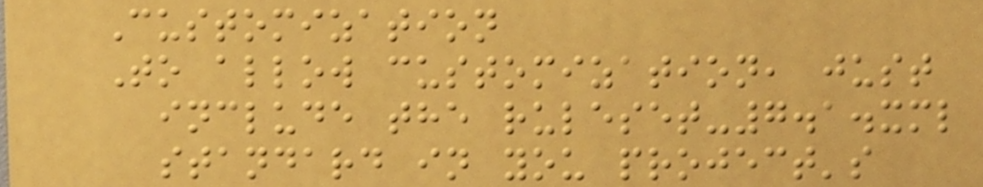Customization
To allow customization, just
include the ruleset-7.1.xml
standard in you project's
